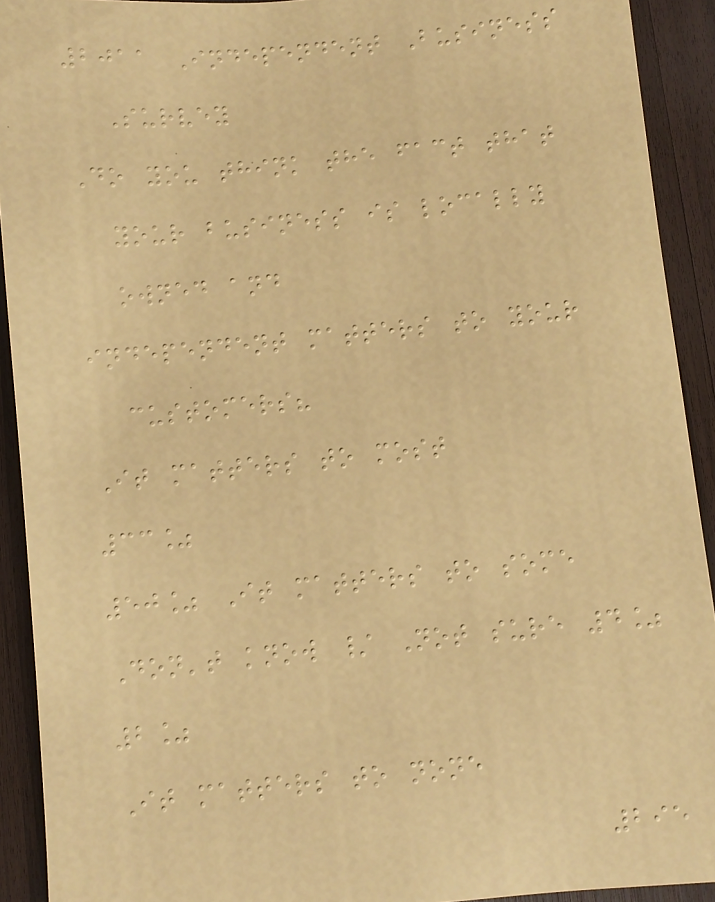2011 Independent Business
Survey
Do you think the fact that
your business is locally
owned and
independent matters to your
customers?
It matters to most
33%
50% It matters to some
Don't know / Not sure 4%
2%
It matters to none
295
